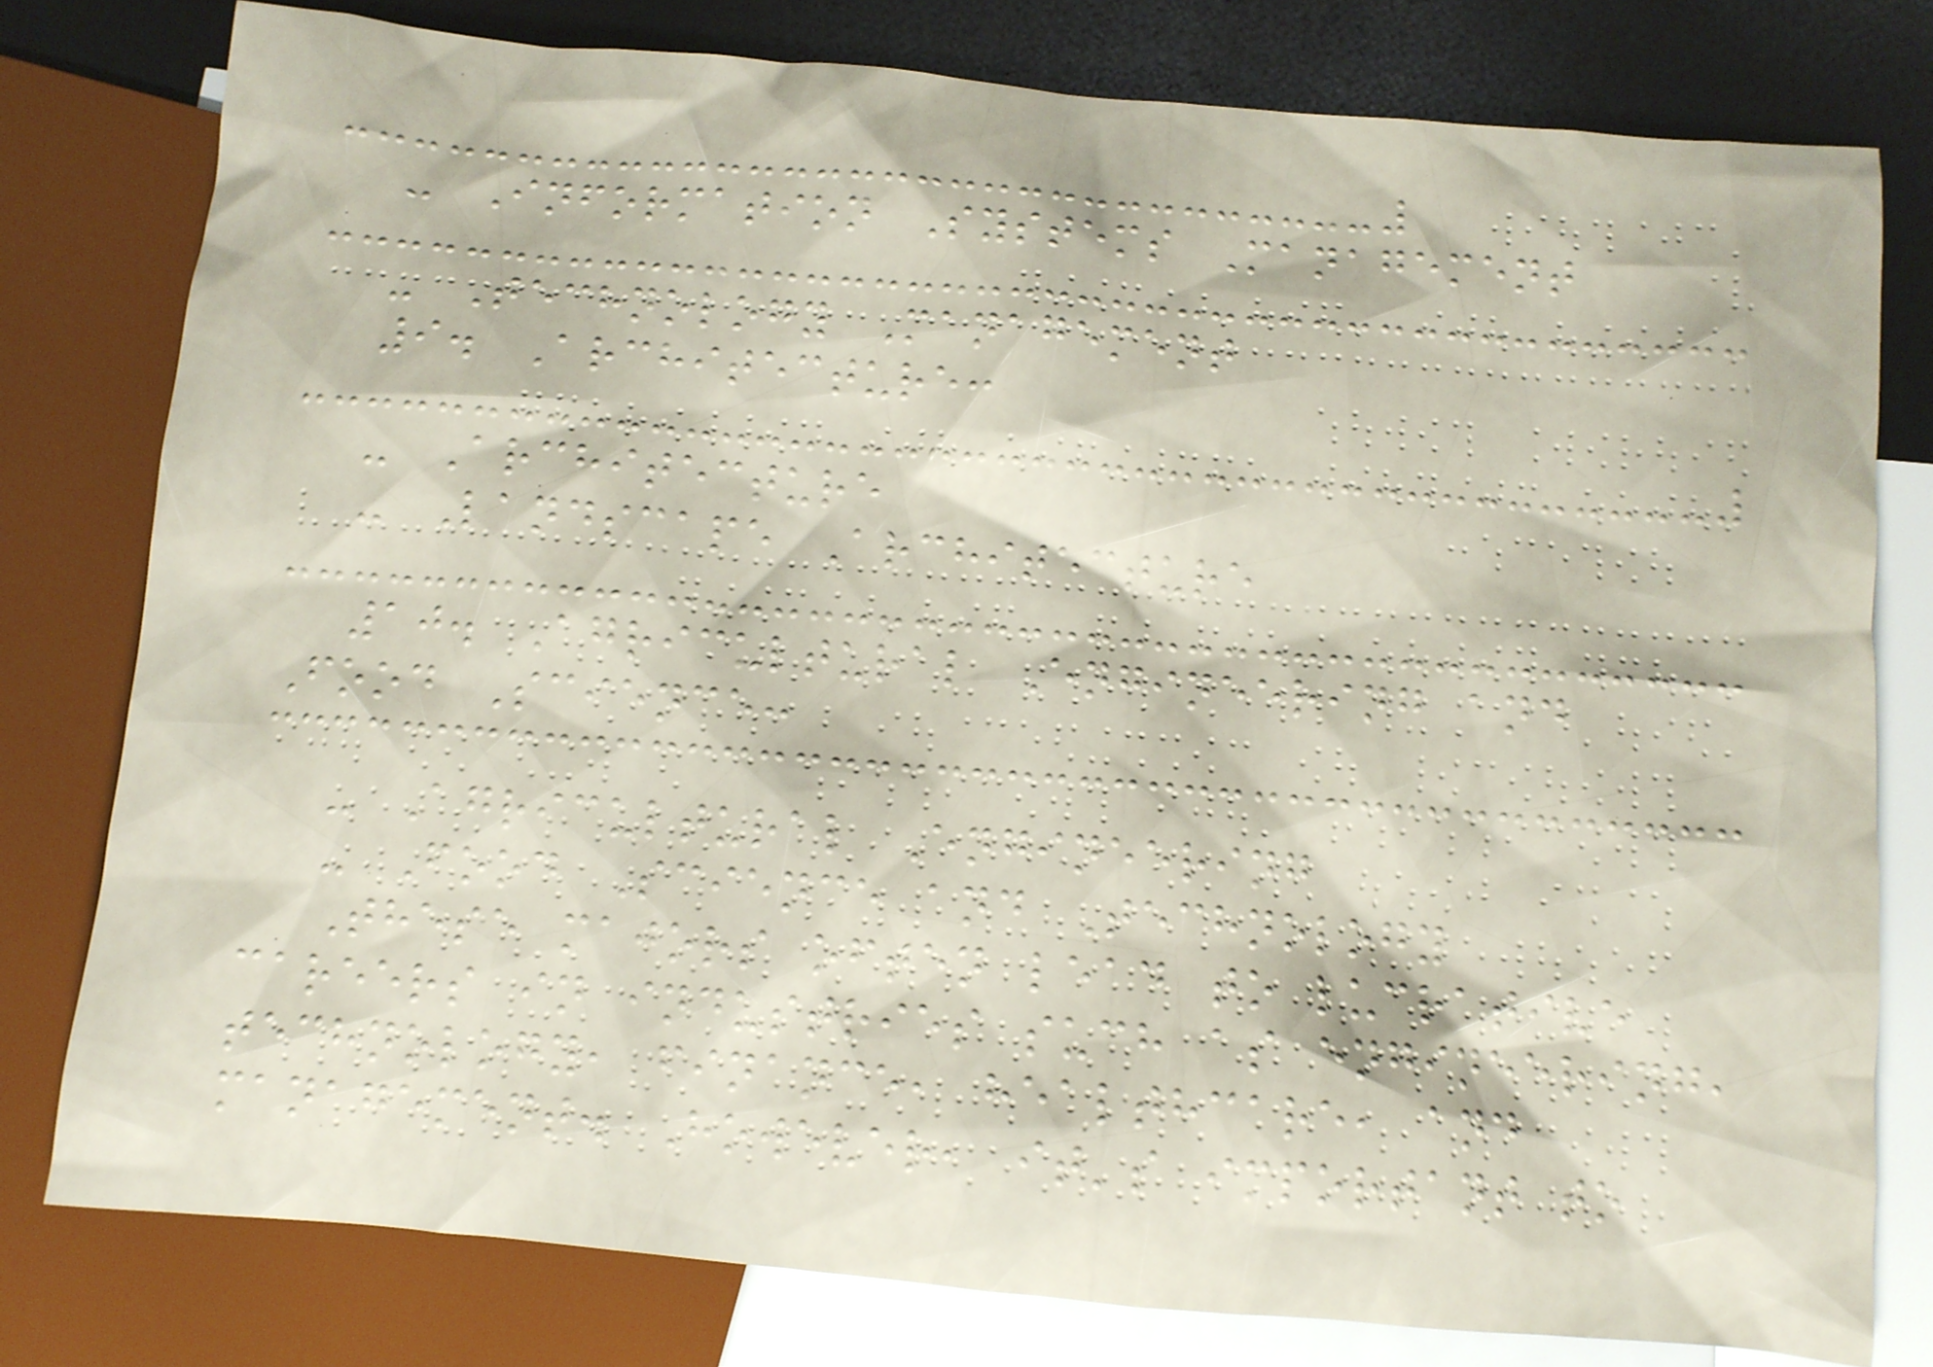- Information Systems Management
- Technology Management
9. Architecture:
- Architecture
- Landscape Architecture
10. Agricultural Engineering and
Food Science:
- Agricultural Engineering
- Food Science and Technology
These majors often lead to lucrative
careers in industries such as engineering,
technology, finance, healthcare, and
management. However, it's important to
